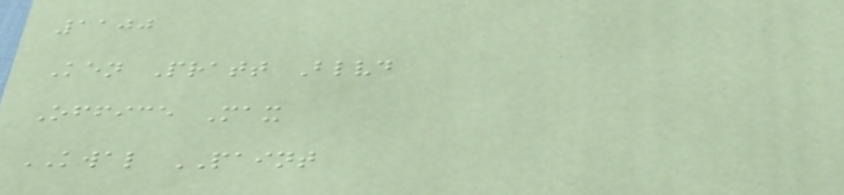1100
Ken Pratt Blvd
Office Max
KWAL PAINT
